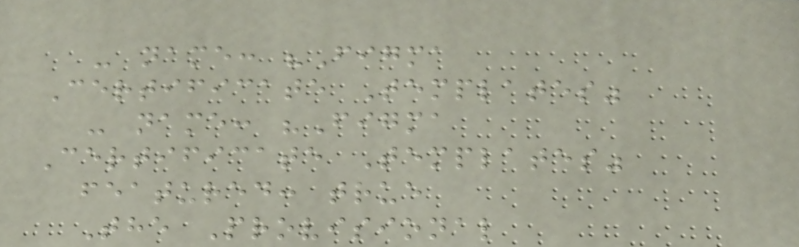- name: "Figma
Certificate Templates"
- name: "Figma
Certificate Templates"
featured: true
The Provisional
